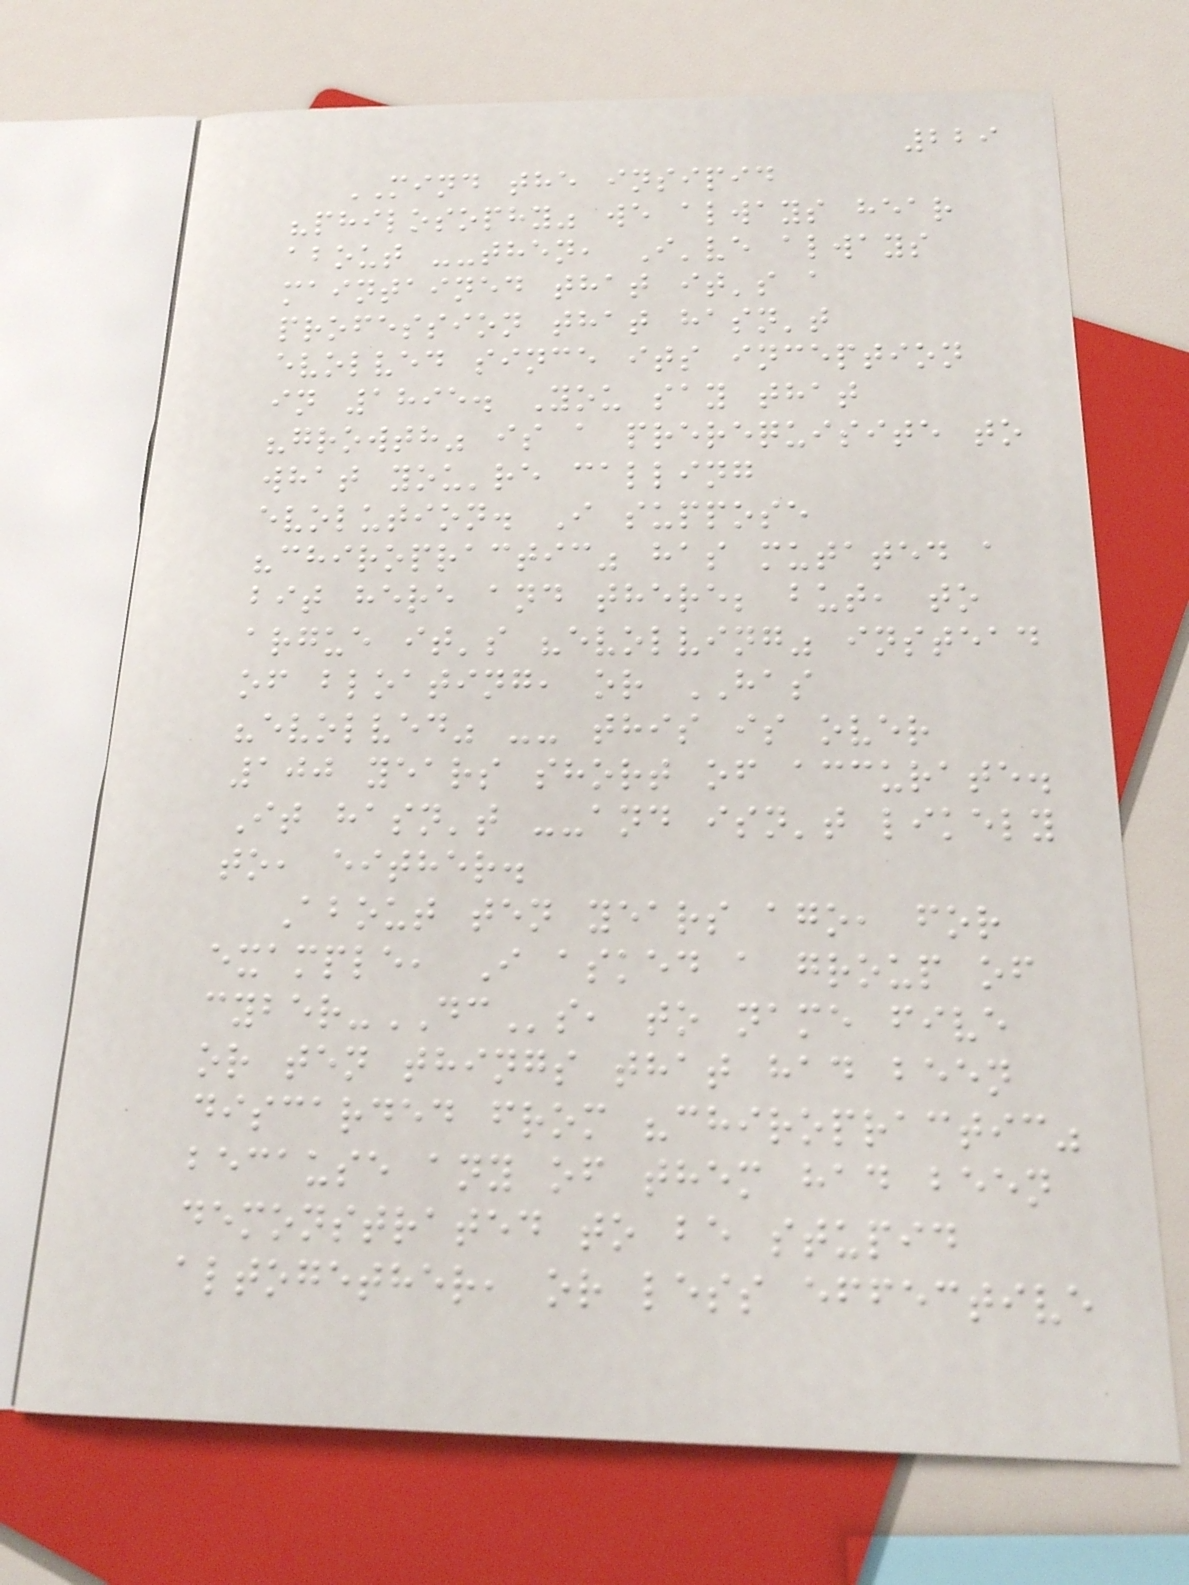229
MIND the insipid
"philosophy" we always hear
about --then, I've always
maintained that it's a
profession that hasn't
evolved since its inception
in 1895. You say that
"growth" is a prerequisite to
what you're calling
evolution. I suppose
"chiropractic" has mutated a
bit here and there; but, to
argue it's "evolving" instead
of bloating, or HAS
"evolved" -- this is over
100 years short of accurate.
It hasn't --and isn't likely
to, either.
About ten years ago, for
example, I asked a group of
cyber-DCs, to name five
or ten things that had been
discarded from "chiropractic"
because any of them had been
demonstrated to be stupid
altogether, or less effective
